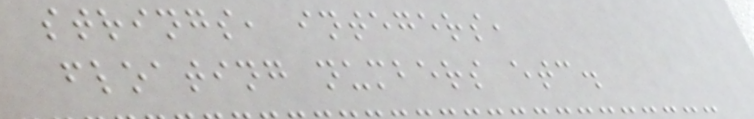strings, integers,
floating numbers etc.
